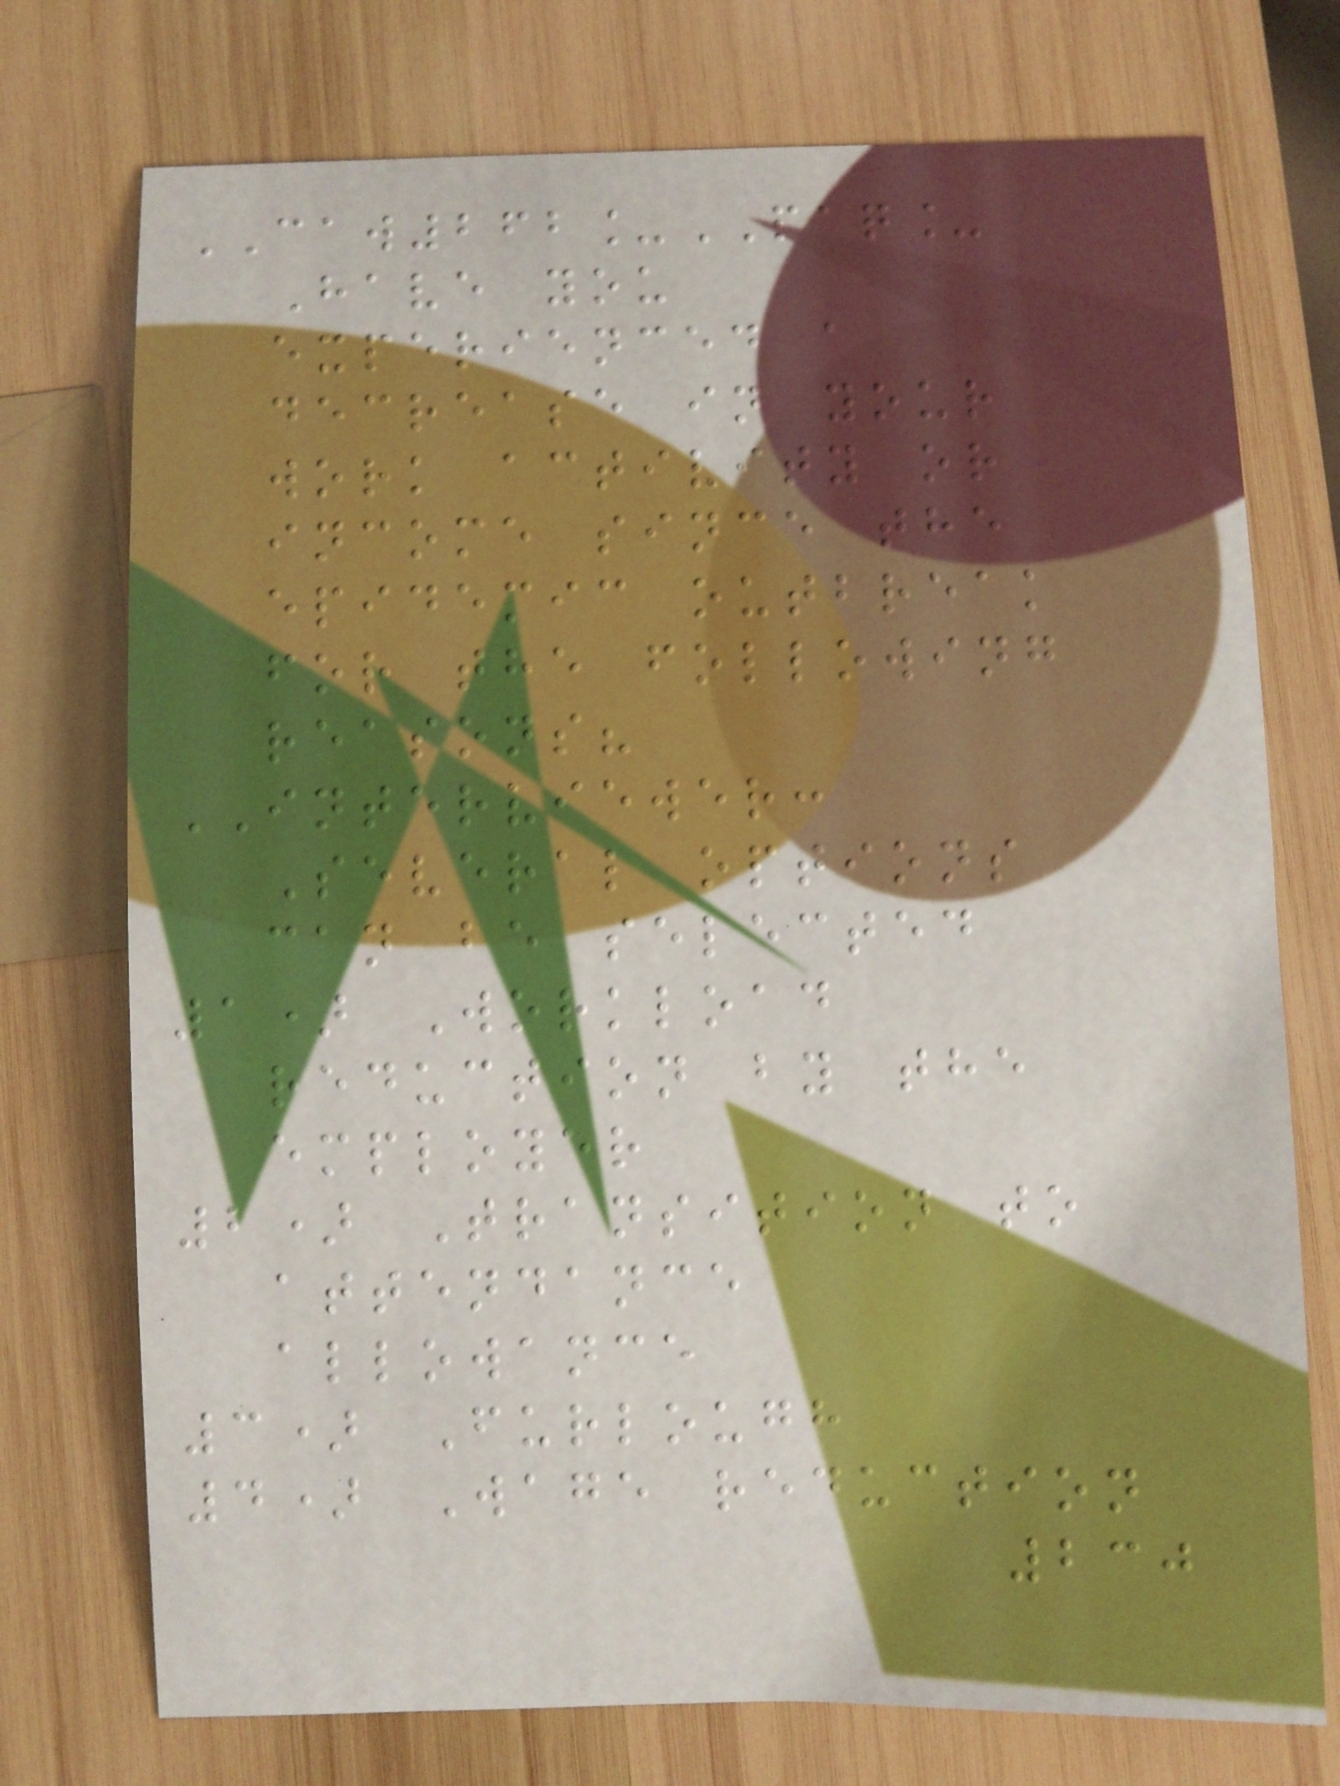CAW262_PAQ_
Have you
experienced a
decrease in your
work activity or
income since the
epidemic outbreak
for the following
reasons?
INTERVIEWER:
Several options
can be selected
1) Workload
reduction by the
employer
2) Transition to
attendance
allowance
3) Furlough
4) Wage reduction
230
